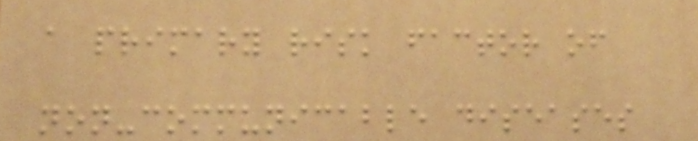a primary risk factor of
non-communicable diseases
